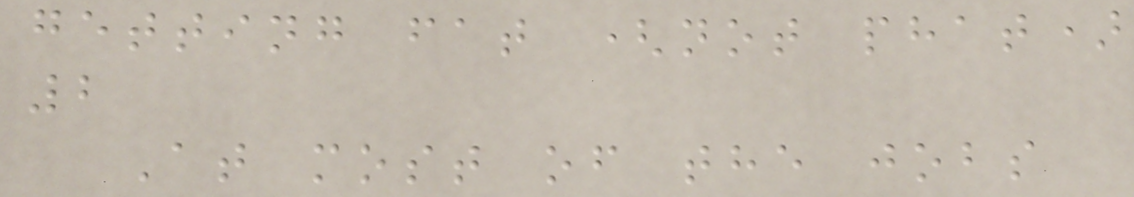getting fat (not phat)
2
At most of the jobs
